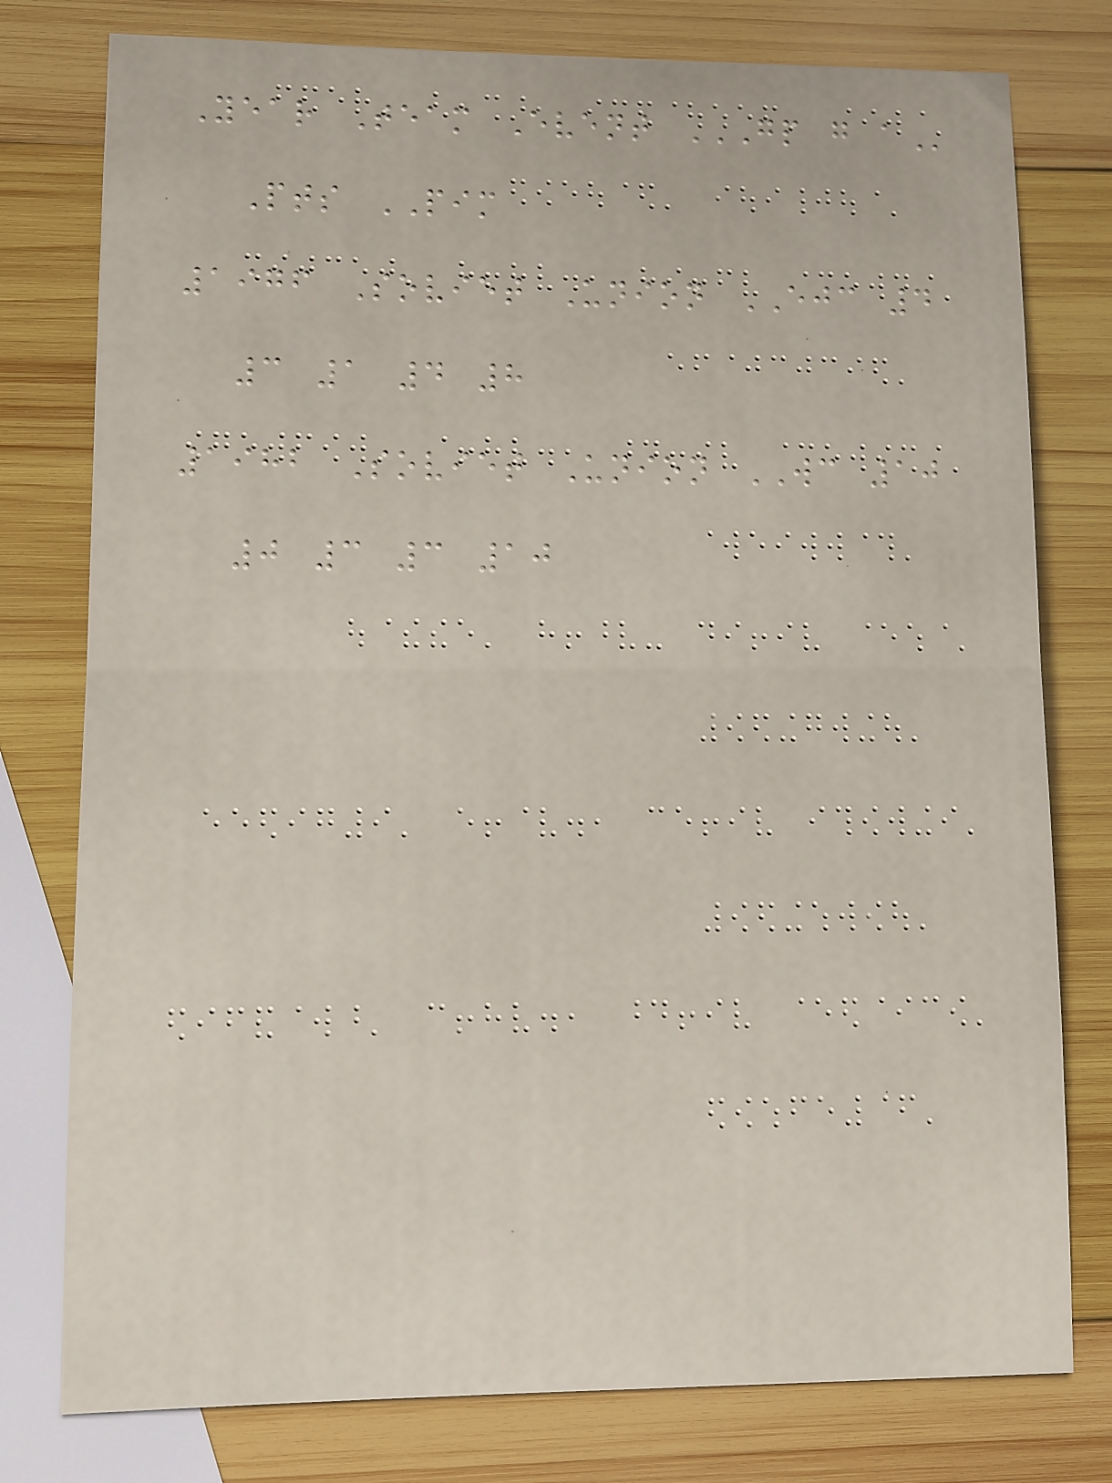Year Team Event GP G A
Pts PIM
1976 Soviet Union EJC 4
3 1 4 8
1982 Soviet Union WC 10
0 3 3 10
